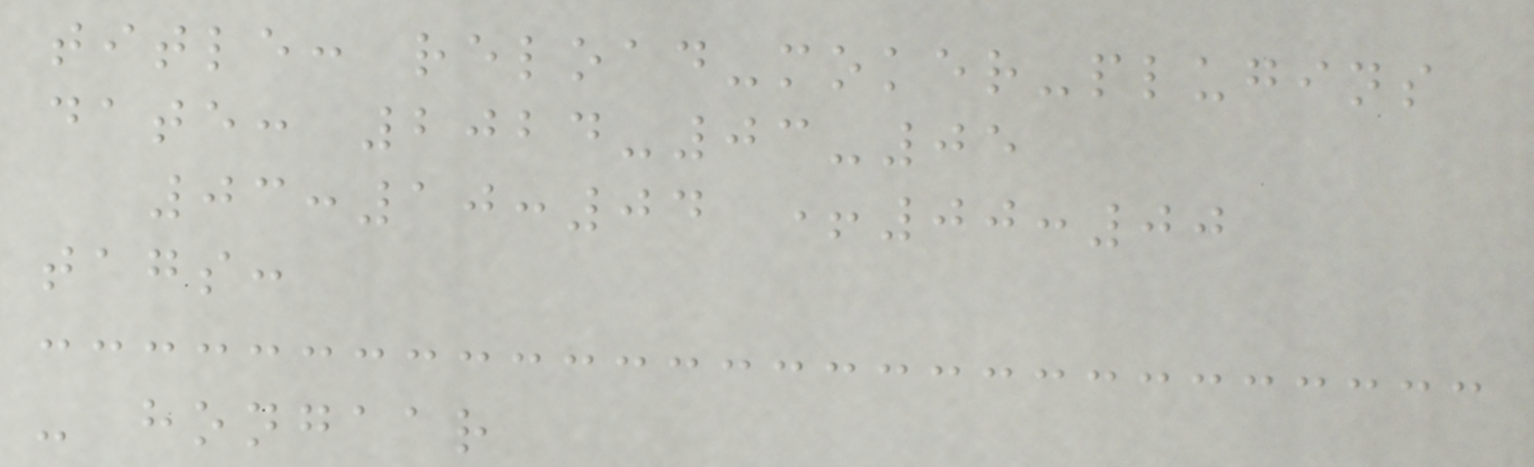title: reload-moker-plugins
date: 2024-03-05
03:10:04 +00:00
tags:
- hongaar
